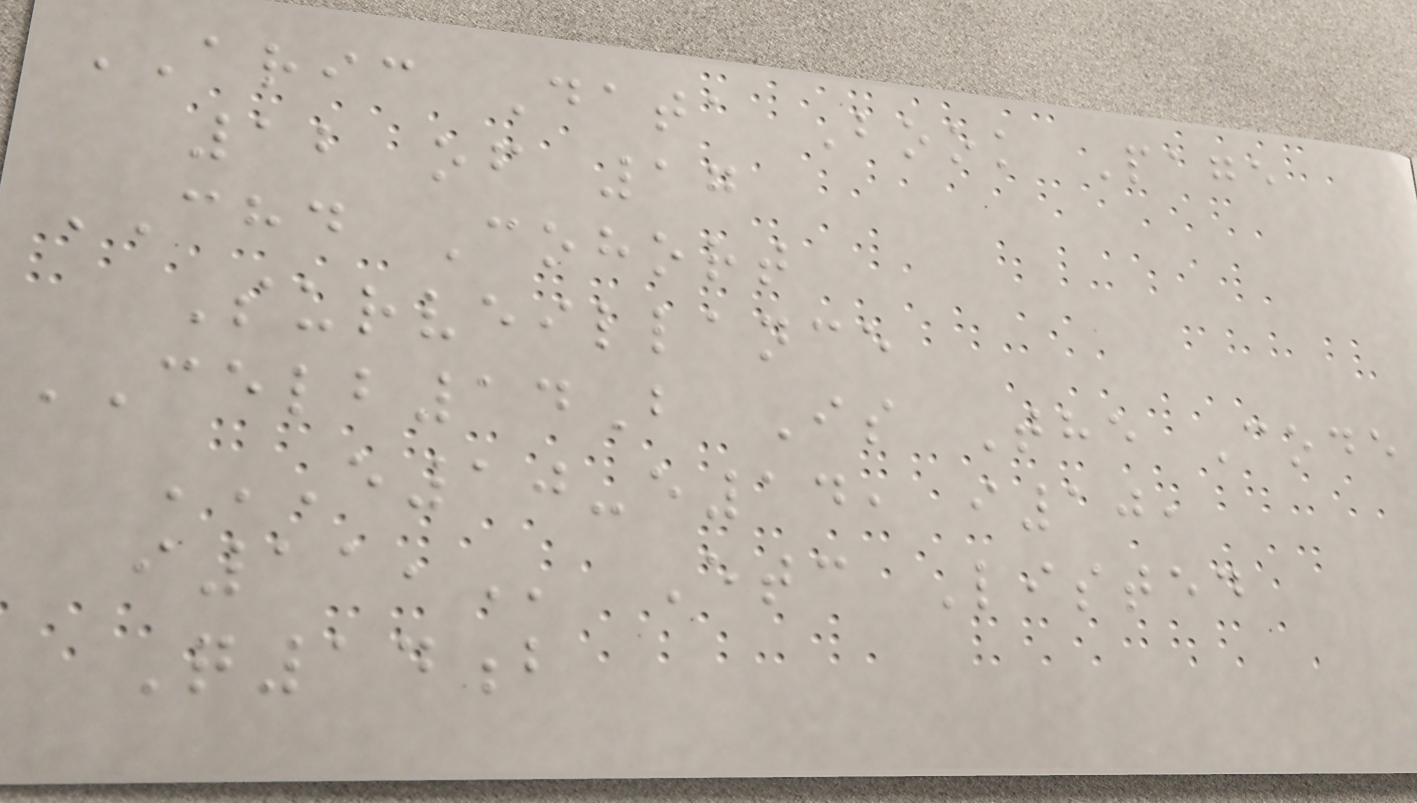ARIC Data Book Page
12 of 17
CHD Cohort
Surveillance
CELB14B Is The Code
E10-E14, I10,
I11, Etc Listed
Q14b
